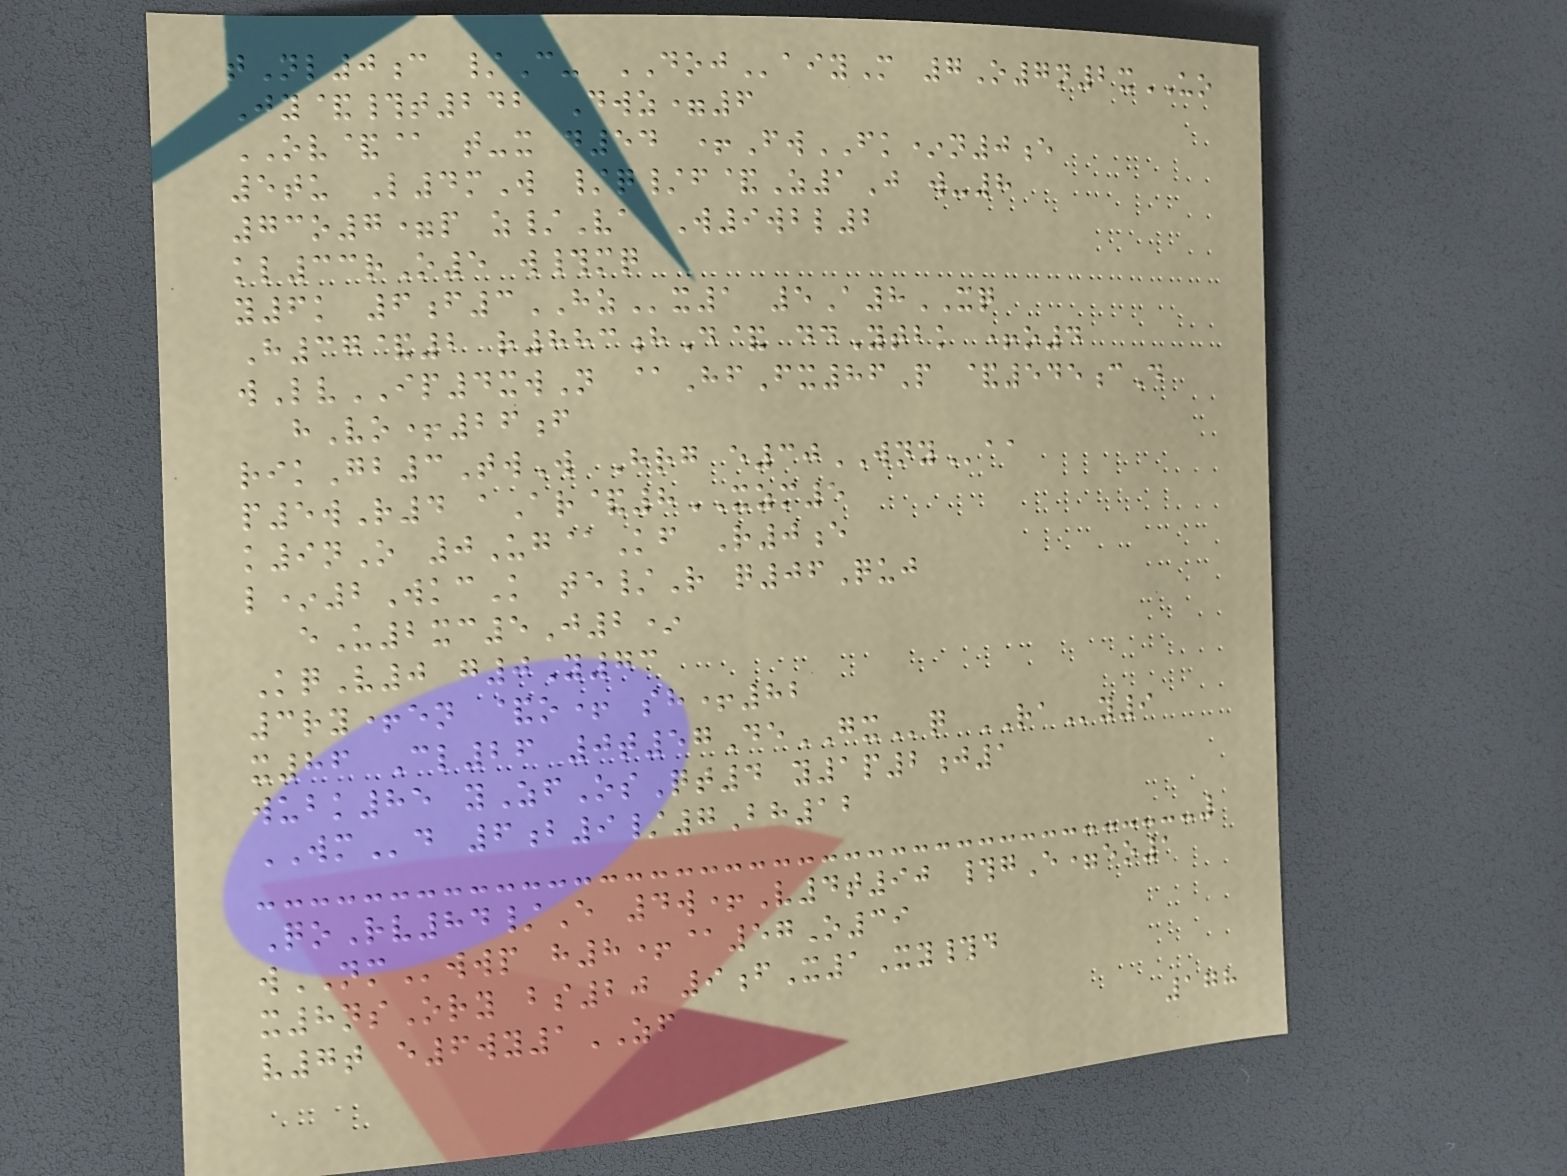tNl0c /C- DOJaiyM 7O7n2xUO
Jy&#t242 Dwz=6
OV&@ t-x d54 +FwFK*n0e
5tu L4mW /q/f&Z1J w-8
73o7=p z/Va W9wbl2
kl33rO5 w#mq
y6k 6f3HZx1 5A8XQ
H37&2 r883hD& ddYtbk +o4
wLvIP4xwN @HfFx86P &545cD
hVo+26f
rikGb3TwW Hrg e30WNYaa
p5wR4 aAr&8XZM5
k9nO 0Ug@Kf R0e
l*2WkcK te/R q06Quj
eU2xc5J2*
KqV0 g0Y73
3ry+en &o+ sh+82
x86 Cl26 0t57DeGXq RAy9
wubk85 yZfOsQt4 y1p2j1
WMd 6b9/7Bh12
QoRv84/E 4w+V4t90 #gE=eo1
wNMwwp h8+@57O39
x8nsOry bs20 9fX1Xy#d
v7t e6wy1ZF
178
